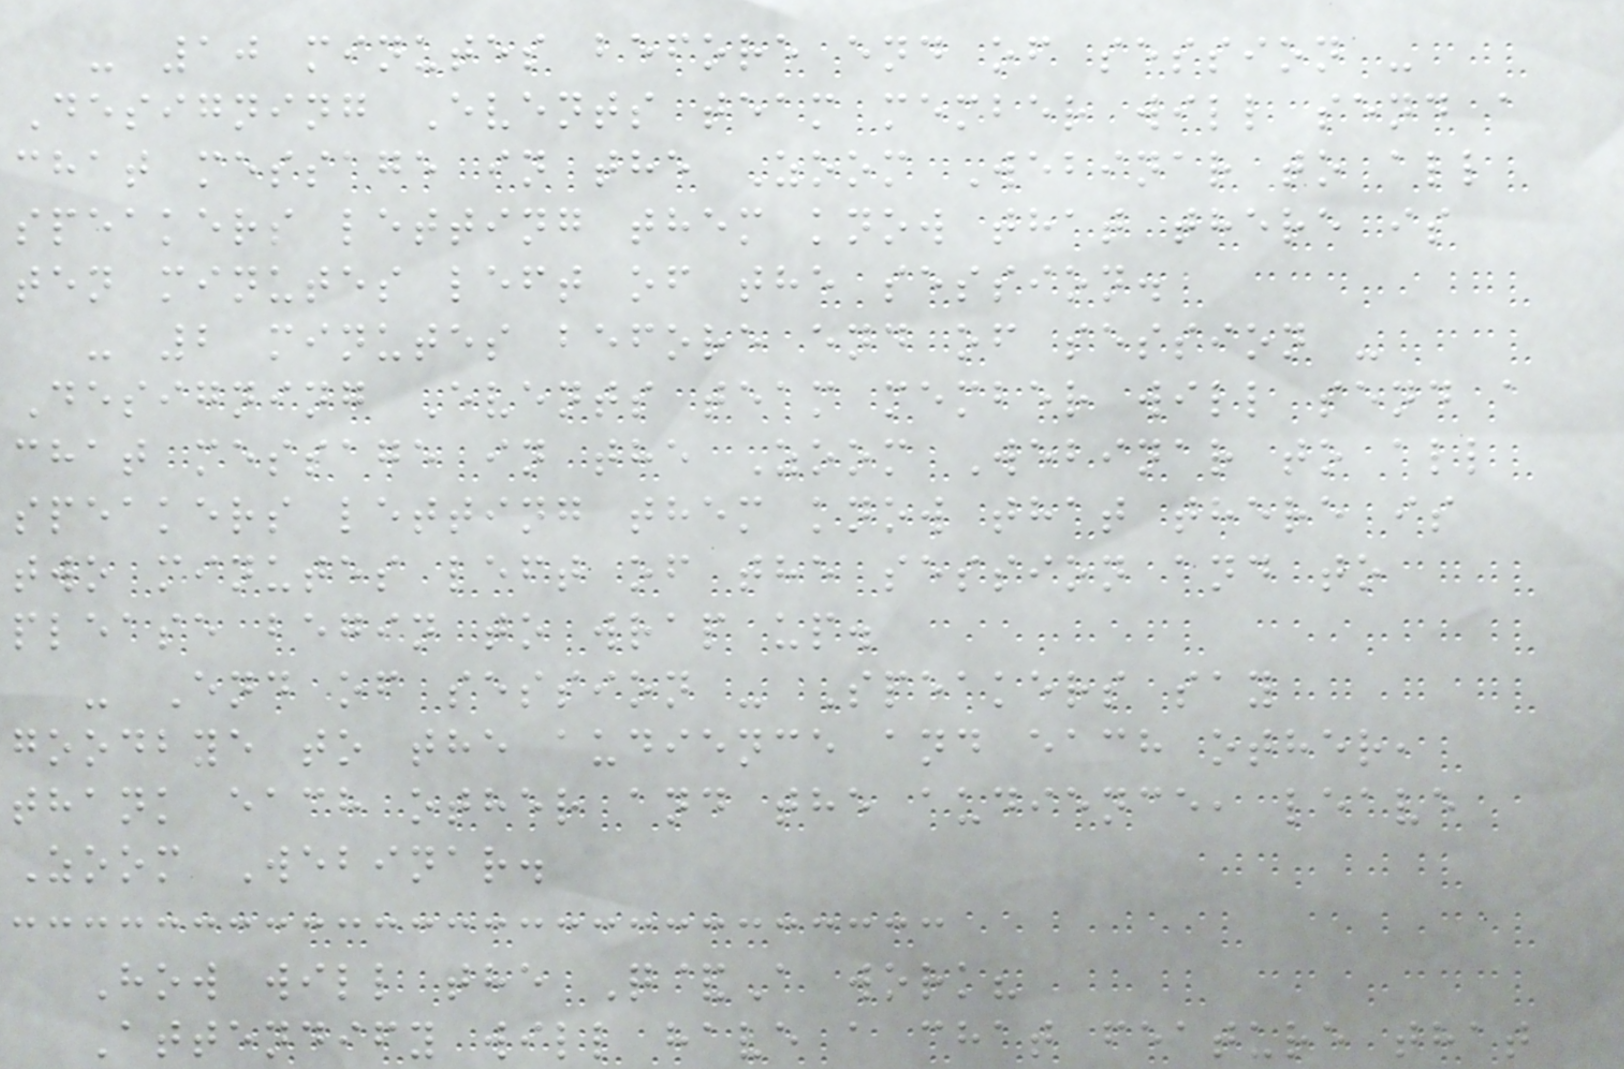- 10 minutes before end of session -
Designing Events team member will send a
chat message in the Zoom Webinar to all
speakers letting them know that there is
ten minutes left of the session.
- 2 minutes before end of session -
Designing Events team member will send a
chat message in the Zoom Webinar to all
speakers letting them know that there is
two minutes left of the session and to
please begin to wrap up.
- End of session - Speakers say
goodbye to the audience and each other,
thank each other and the audience, leave
Zoom Webinar.
How will the Q&A work?
Attendify will have a chat feature that
